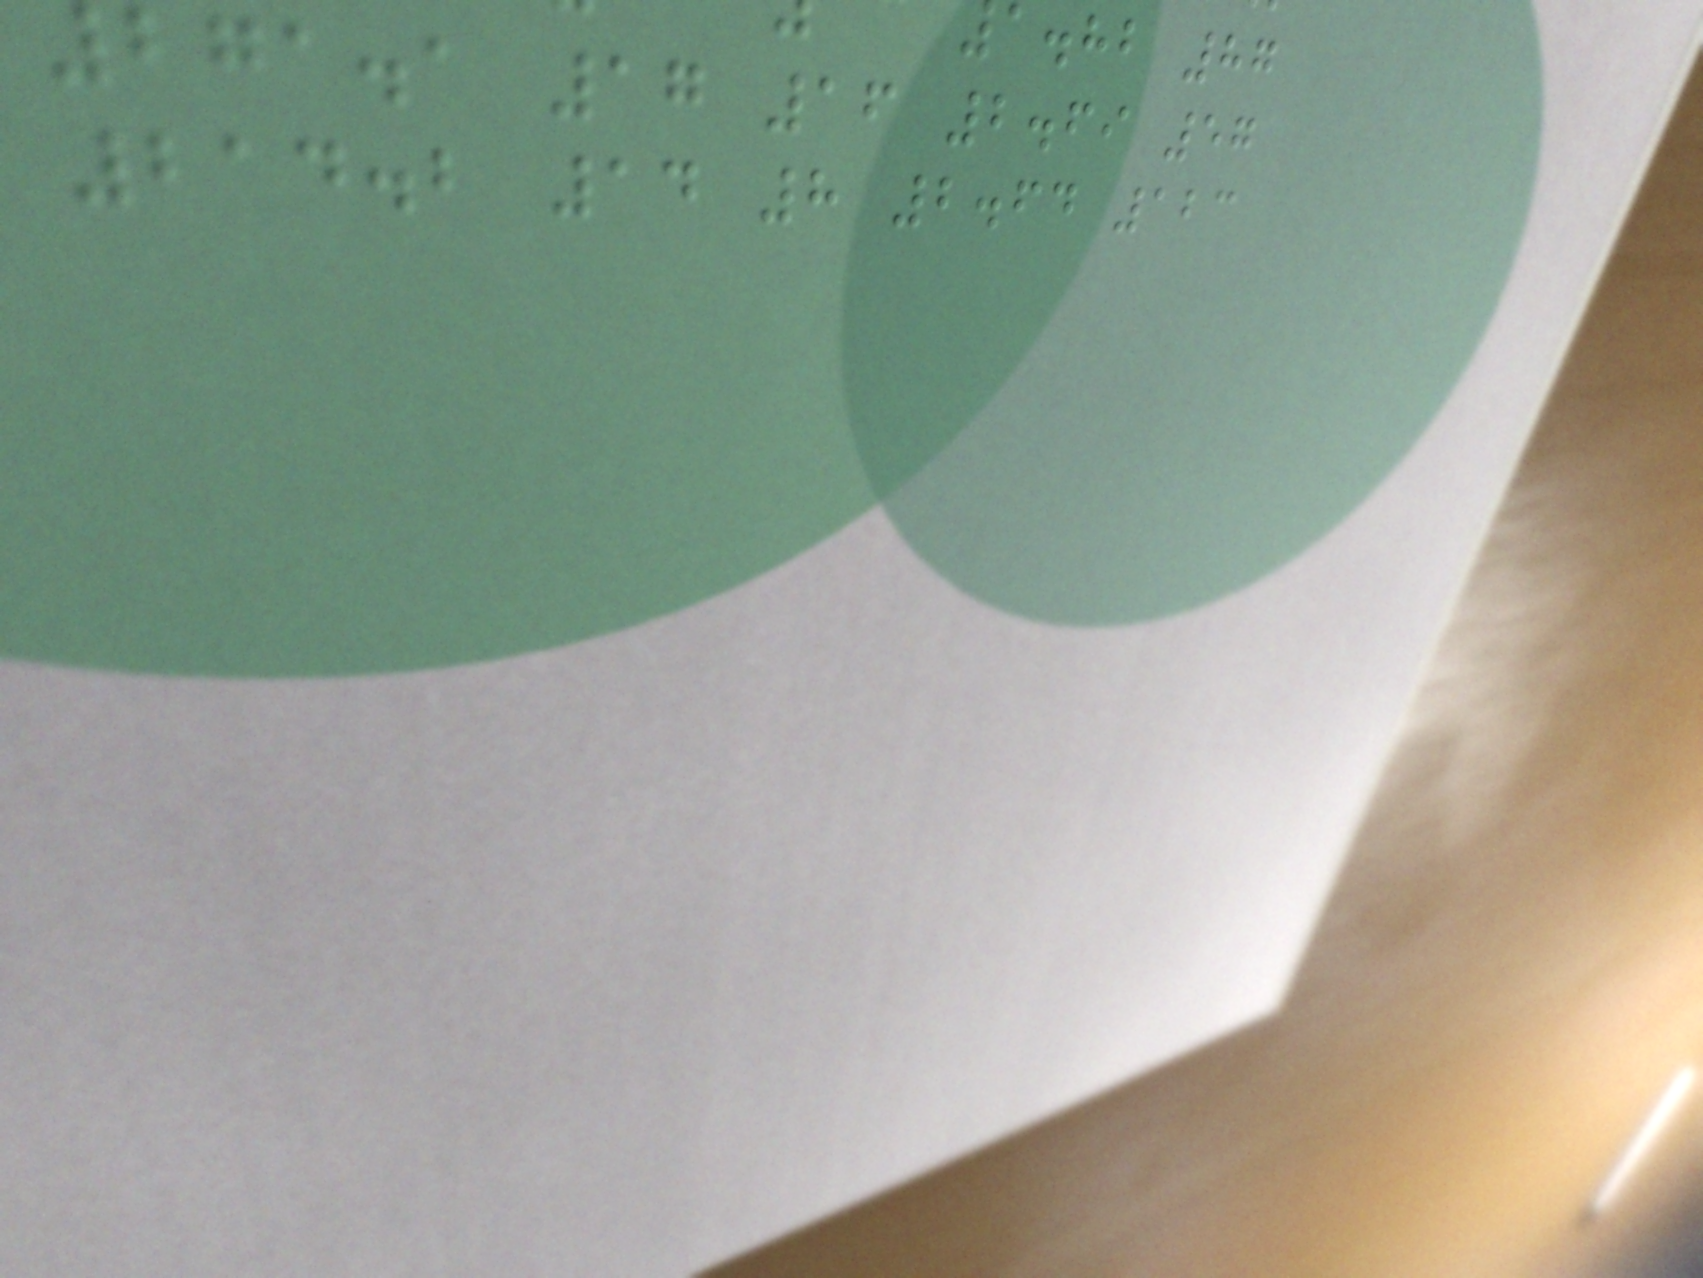a.hb 87
bga.a 17 16 2.69 57
214.2 14 8 2.64 123
